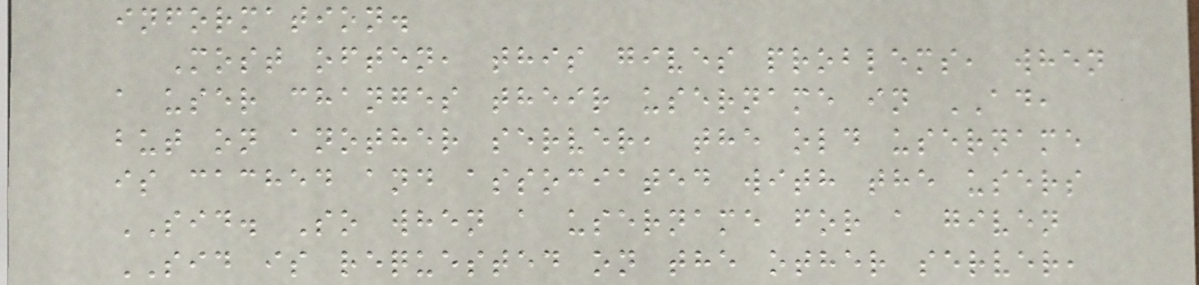information.
Most often, this gives problems, when
a user changes their username in AD,
but on another server, the old username
is cached and associated with the users
SID. So when a username for a given
SID is requested on the other server,
